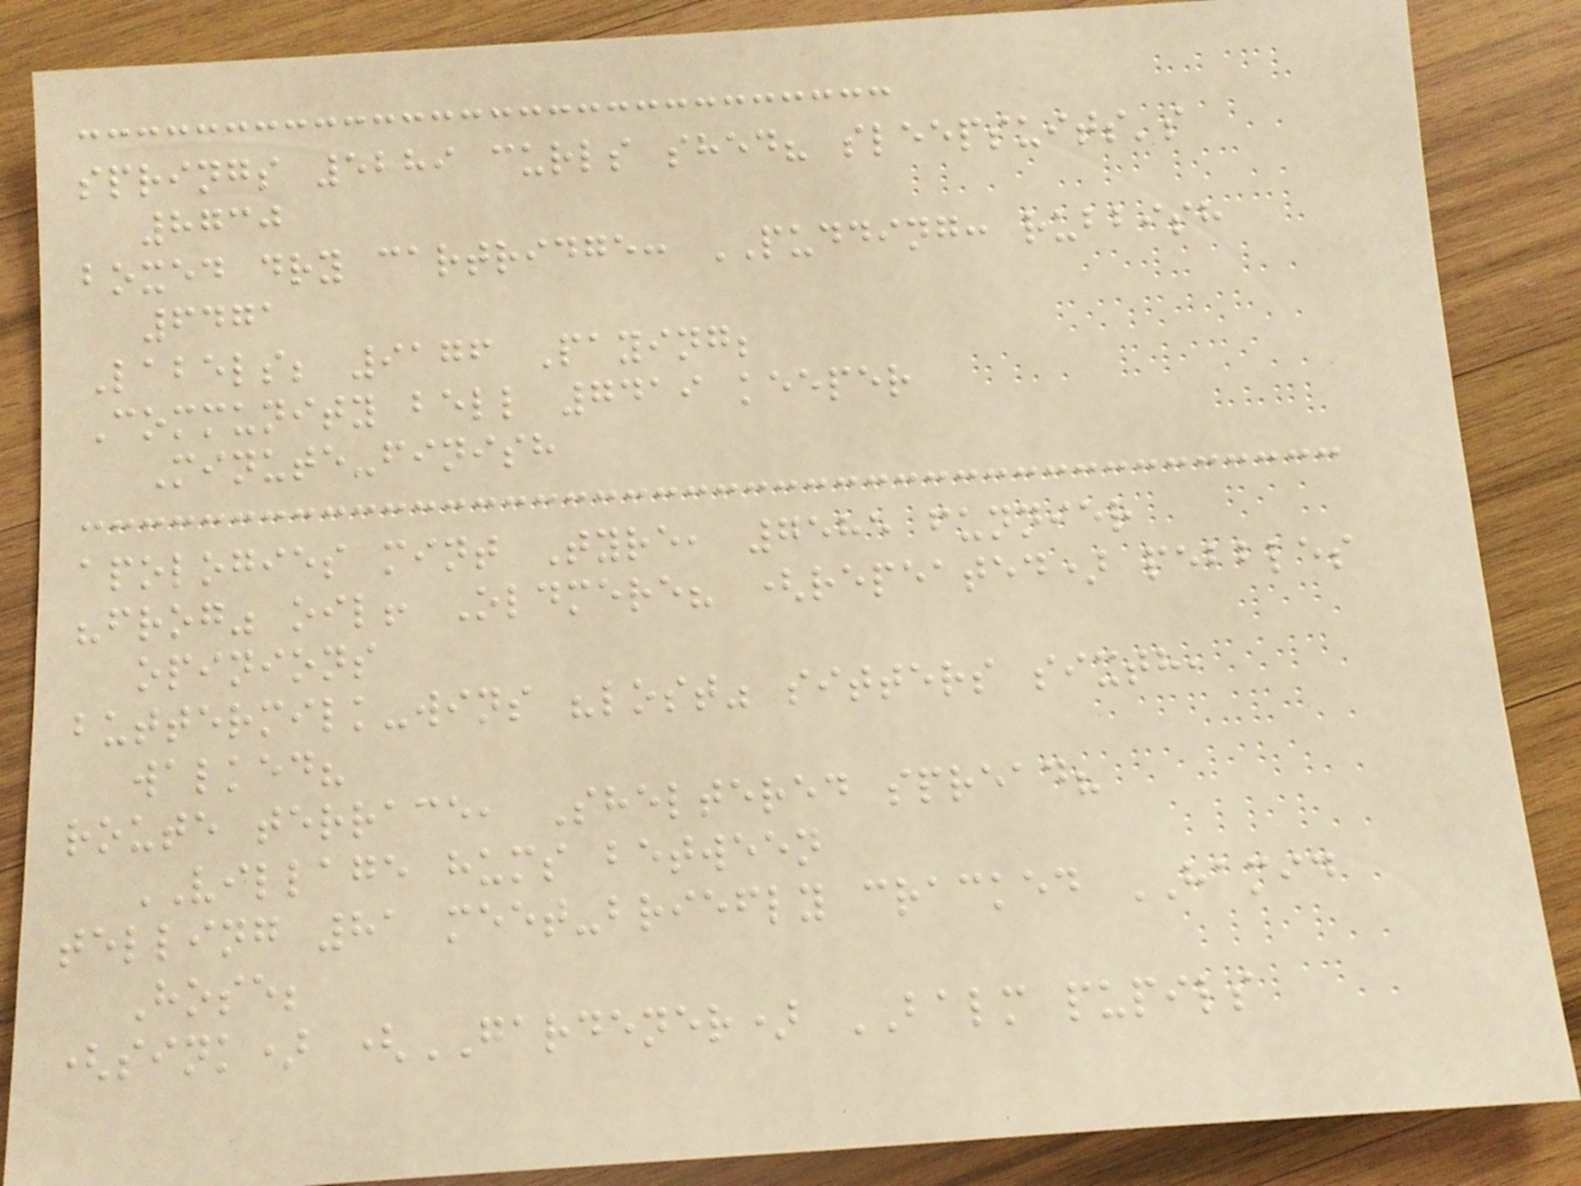springs 5289 curls shed? sleepsuits's
8730
boxed dry cartridge: PUDDING: rubbish
6471
Labels; 9176 Paying;
Community bell 7419 keeper
Minute-finish
apologies mint Tyre, 7585 funnier
"frog" oil! Oldmere? (repeated) pebbles
opinions
buttermilk-wins "lost" sitters sixth,
walked?
route terrace, Sheltered spread?
VILLAGE hums between
telling 81 meet-briefly cracked HAMID
Hose;
(sink) (GARDENER) BALM pupils
